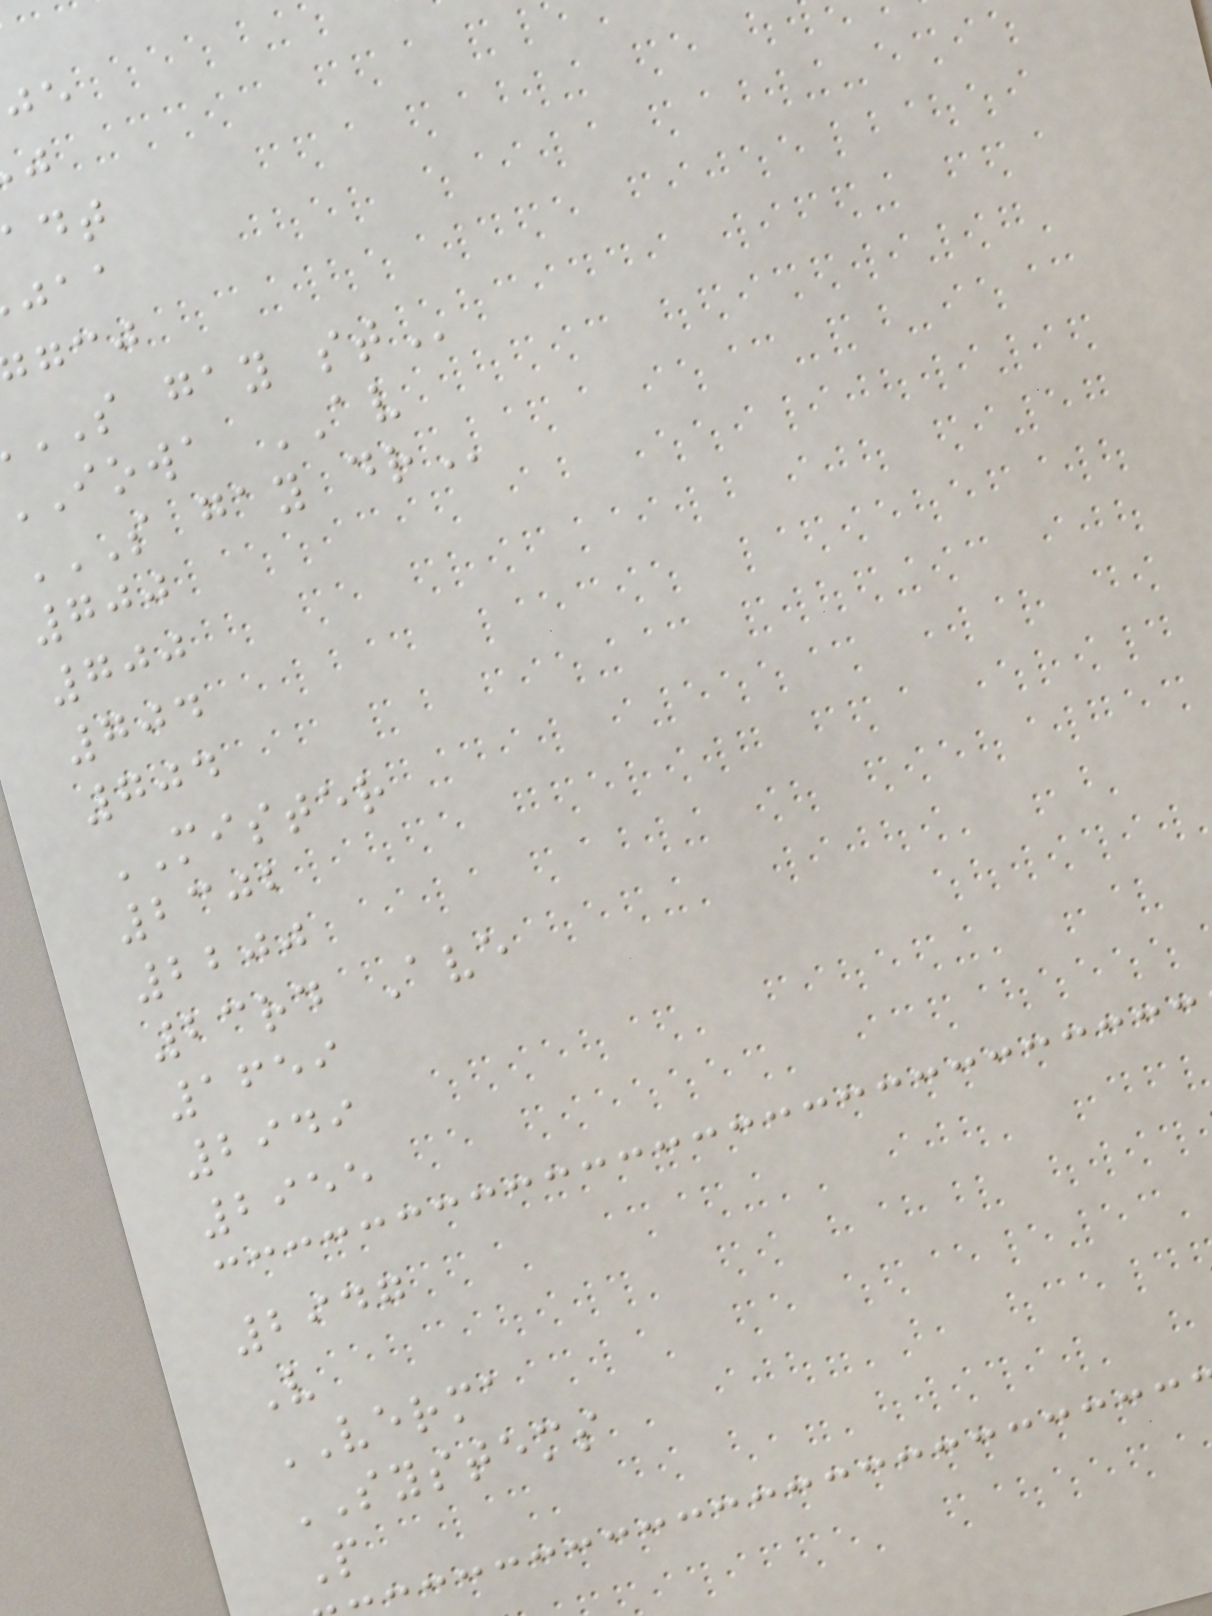S gay
iowa AV
S GAY DR
700
700
704
704
MISTER
2302
2200
23rd Ave
1659
2949
2955
2947
V
VERMA
SYSTEMS
P
